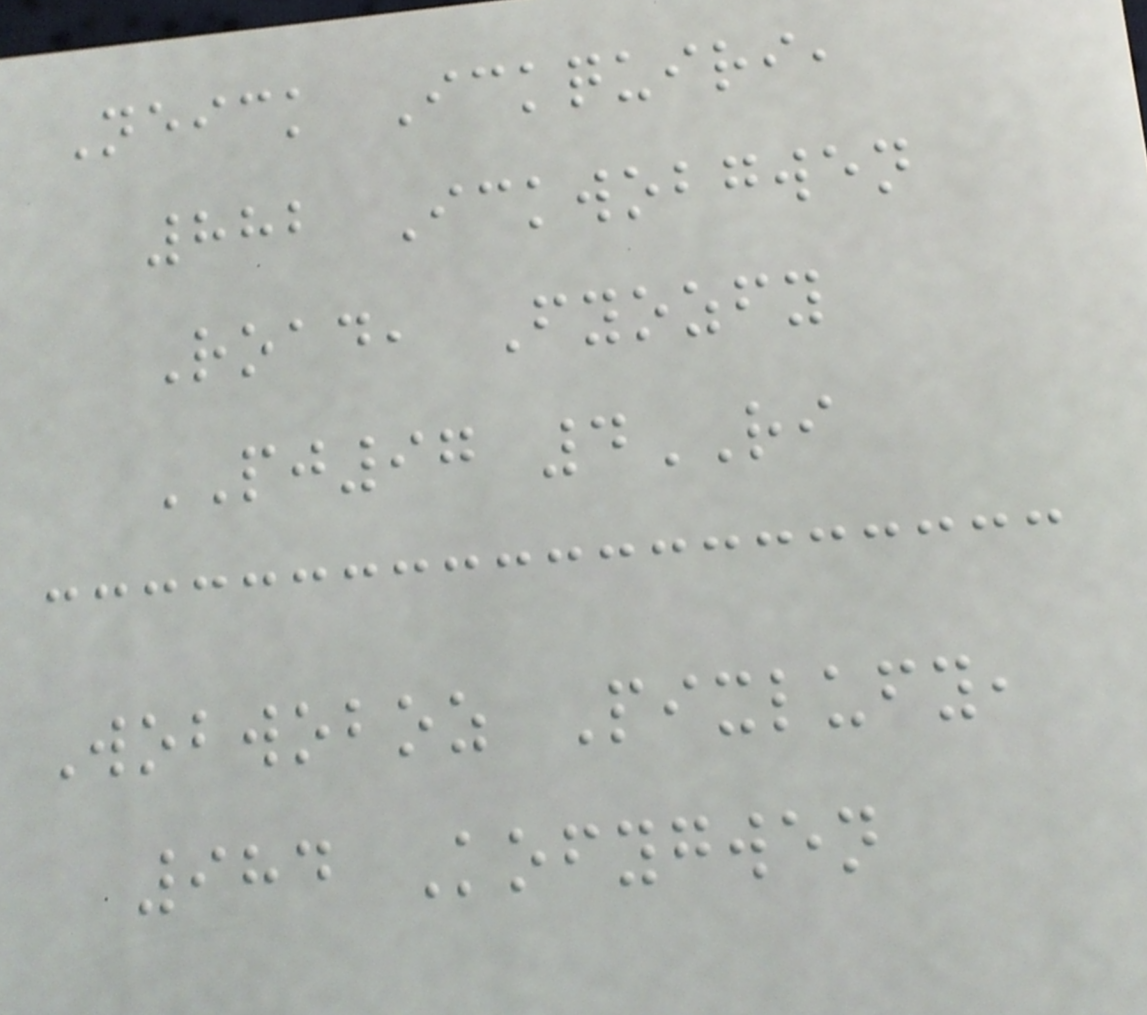Neick Ickquiri,
882 Ickwobgwen
Road, Fyozfy
PJ97 4RI
Wobwoboz Pixlufy,
984 Kofygwen
